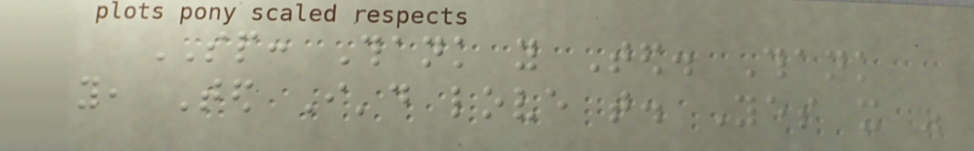SP: Thank you Ted. Thank
you, Ted I'd love that. Yes it was
